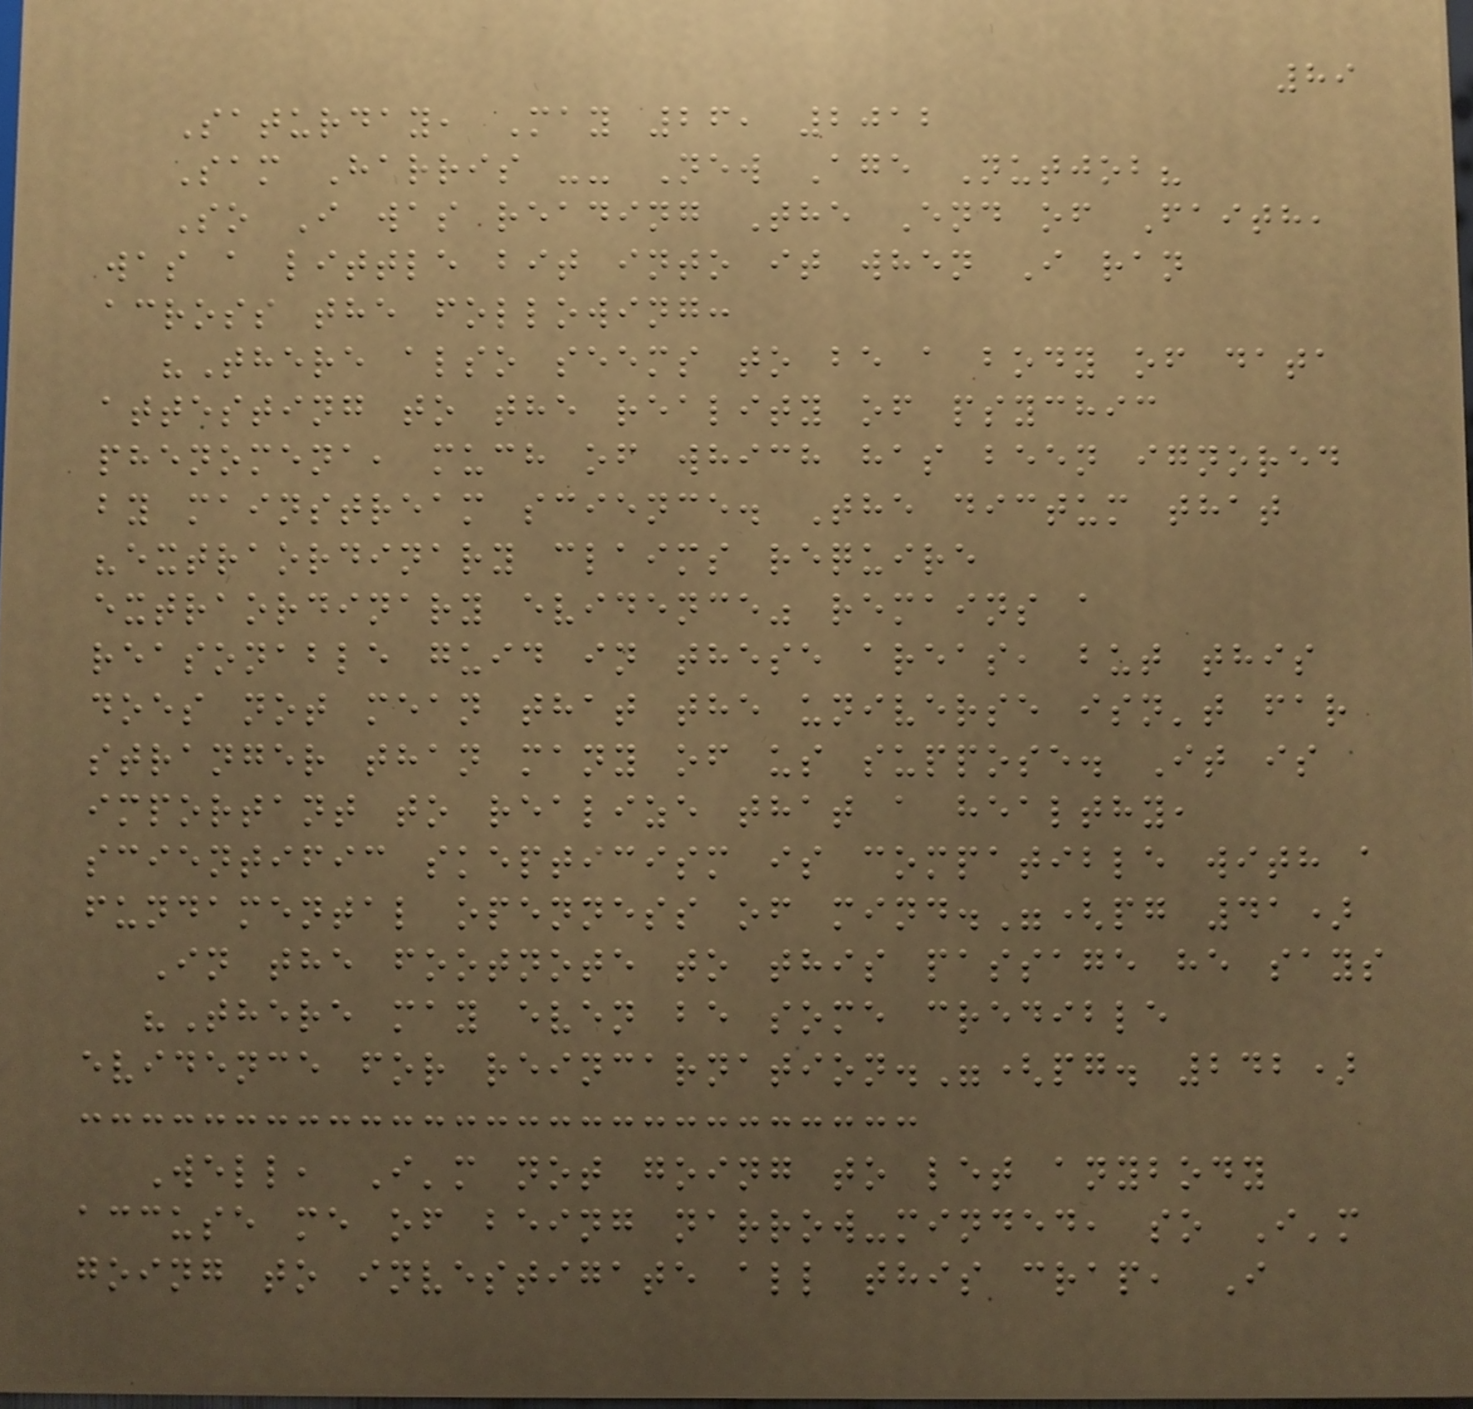89
Saturday, May 26, 2012
Sam Harris -- New Age Nutjob?
So I was reading The End of Faith,
was a little bit into it when I ran
across the following:
"There also seems to be a body of data
attesting to the reality of psychic
phenomena, much of which has been ignored
by mainstream science. The dictum that
"extraordinary claims require
extraordinary evidence" remains a
reasonable guid in these areas, but this
does not mean that the universe isn't far
stranger than many of us suppose. It is
important to realize that a healthy,
scientific skepticism is compatible with a
fundamental openness of mind."(pg 41)
In the footnote to this passage he says
"There may even be some credible
evidence for reincarnation."(pg. 242)
Well, I'm not going to let anybody
accuse me of being narrow-minded, so I'm
going to investigate all this crap, I
